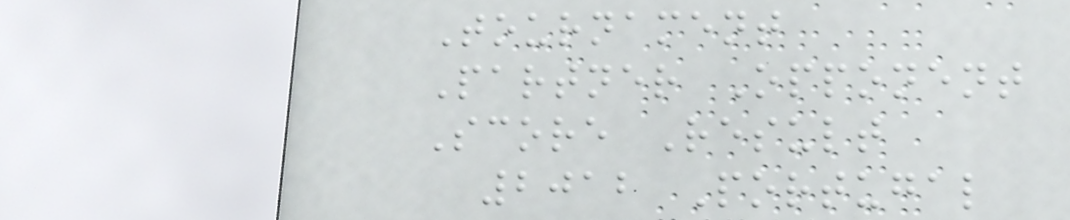Tournament
Partner Opponent
Score Result
2012 Portugal
